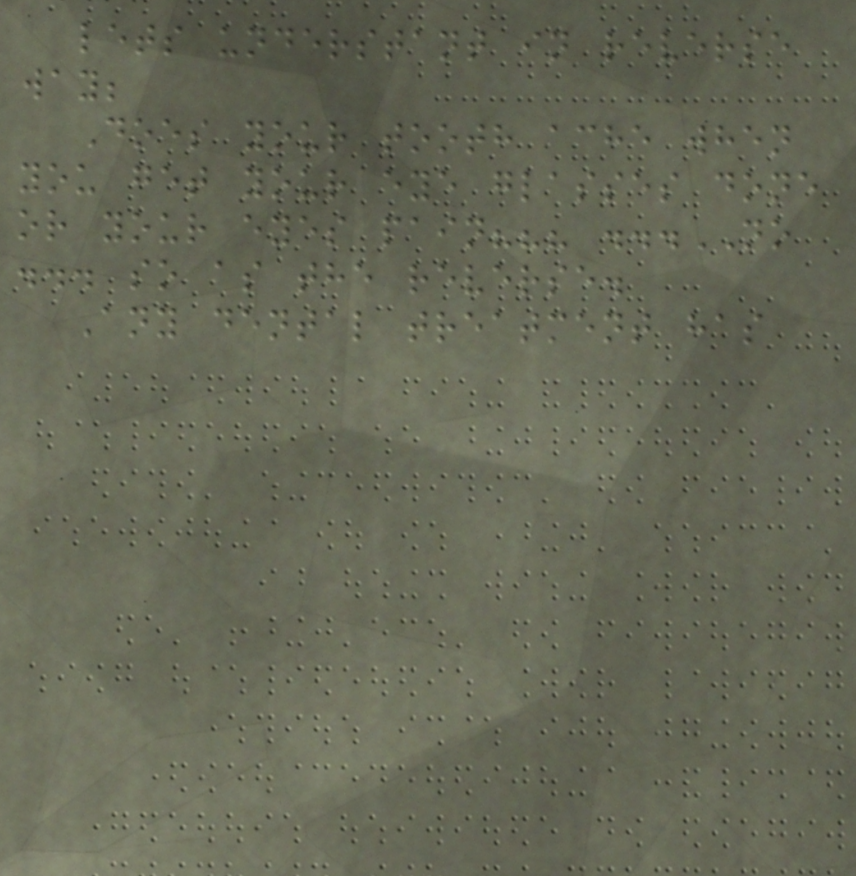lets understant in reverse
way;
Does your tooth ache when
you get your eye glasses done
or your eyes pain??? ...NO
... so as the reverse.
Any dental treatment has
